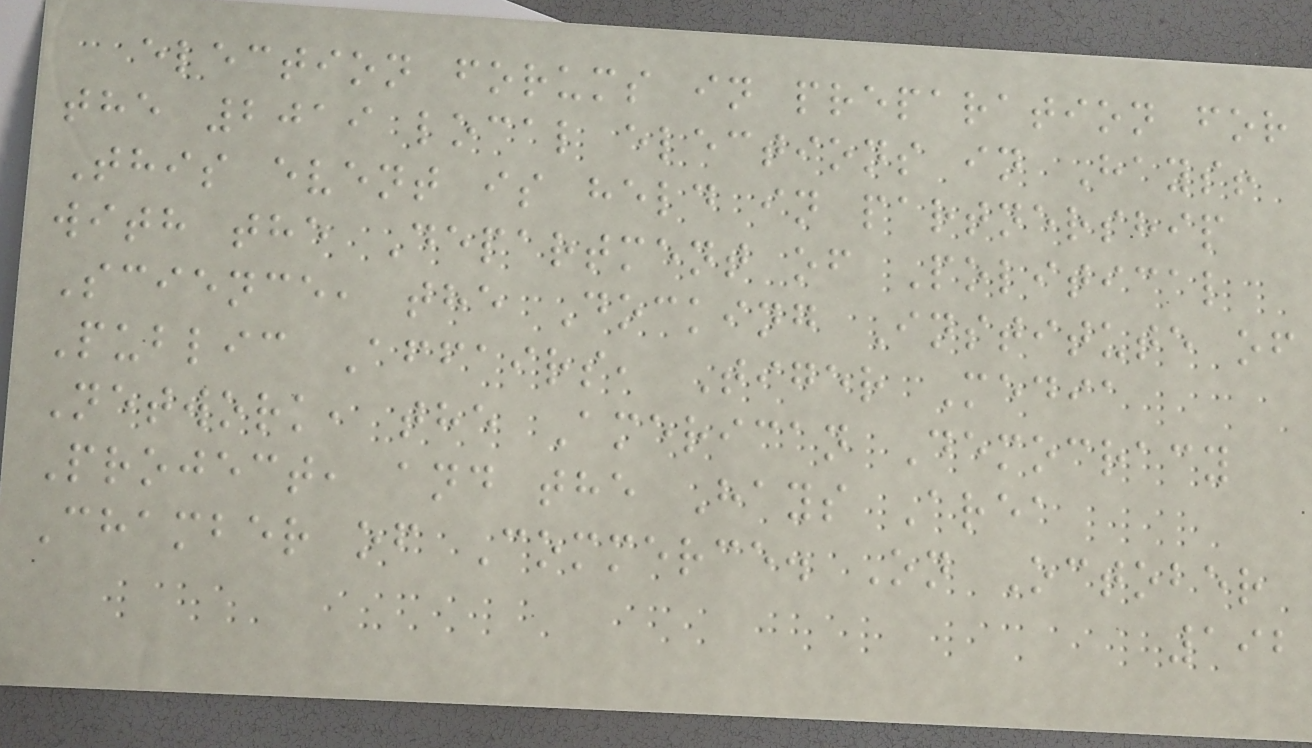election forums in preparation for
the 2019 local elections in Hays!
This event is held in partnership
with the Department of Political
Science, the Docking Institute of
Public Affairs, Tiger Media
Network, the American Democracy
Project, and the Hays Area
Chamber of Commerce. On October
192
